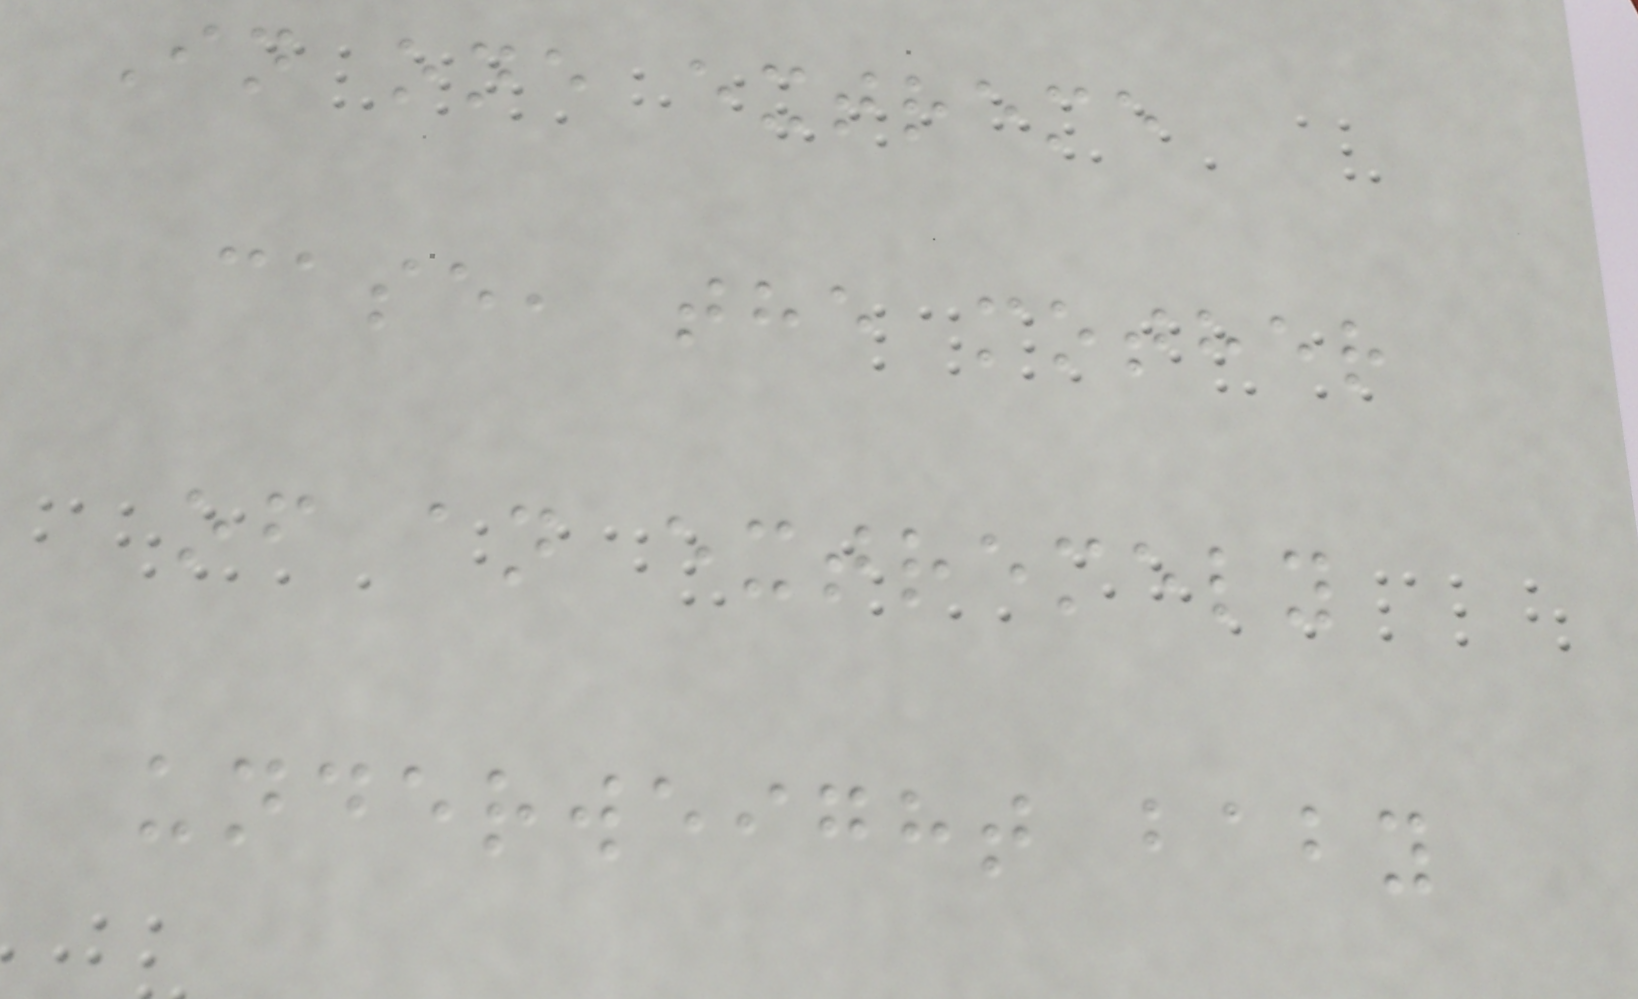In one extreme
case, the mother
of an extremely
underweight baby
